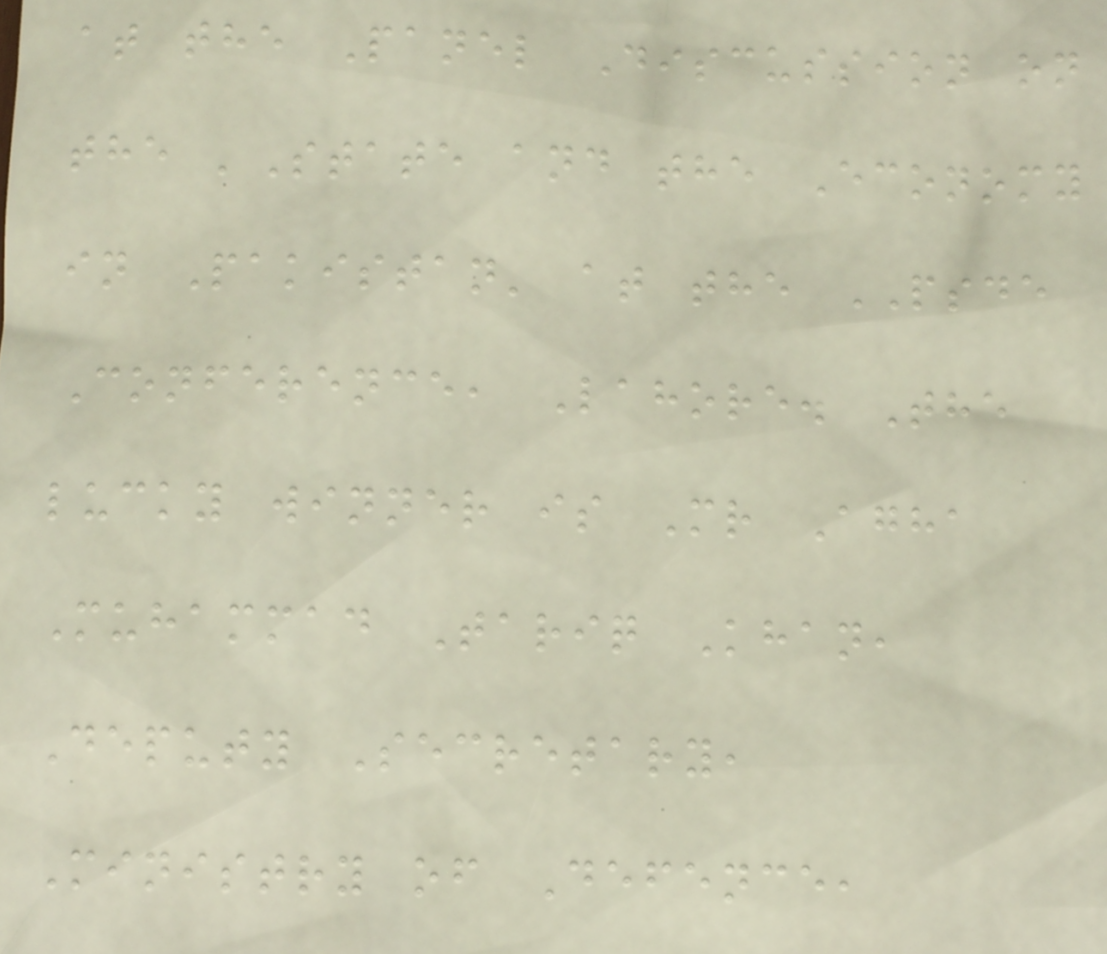at the Panel Discussion on
the 'State and the Economy
in Pakistan' at the PSDE
Conference, Lahore. The
lucky winner is Mr Agha
Muhammad Tariq Khan,
Deputy Secretary,
Ministry of Defence,
